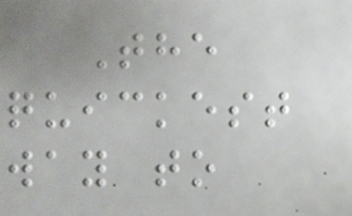The
quickest
way to
